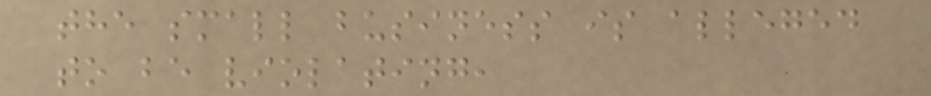the small business is alleged
to be violating,
